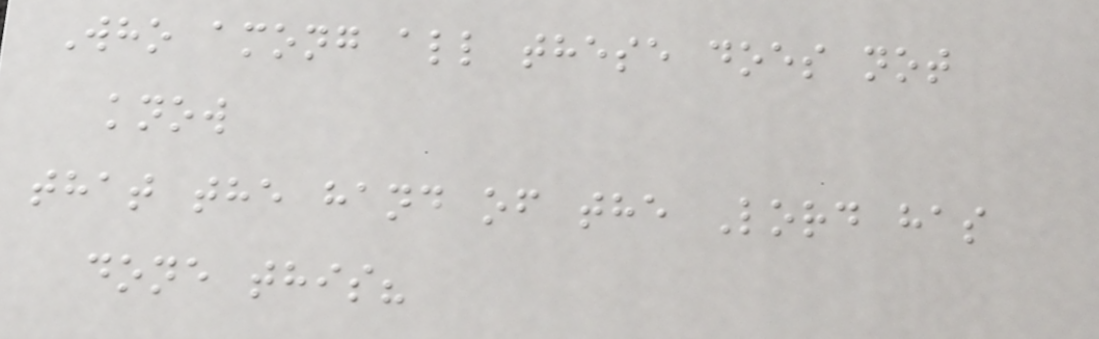Who among all these does not
know
that the hand of the Lord has
done this?
